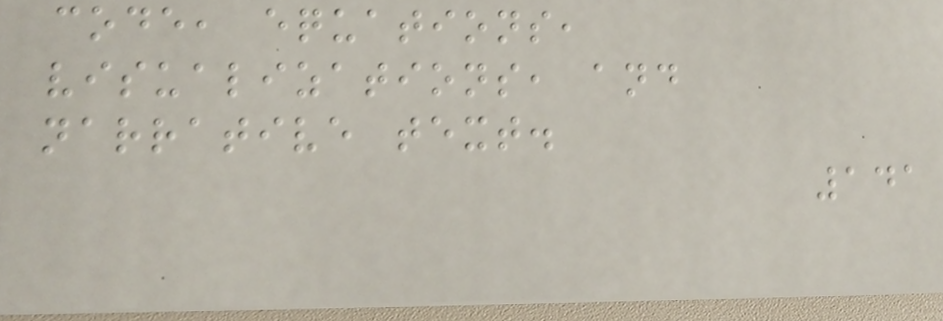code, equations,
visualizations, and
narrative text.
141
